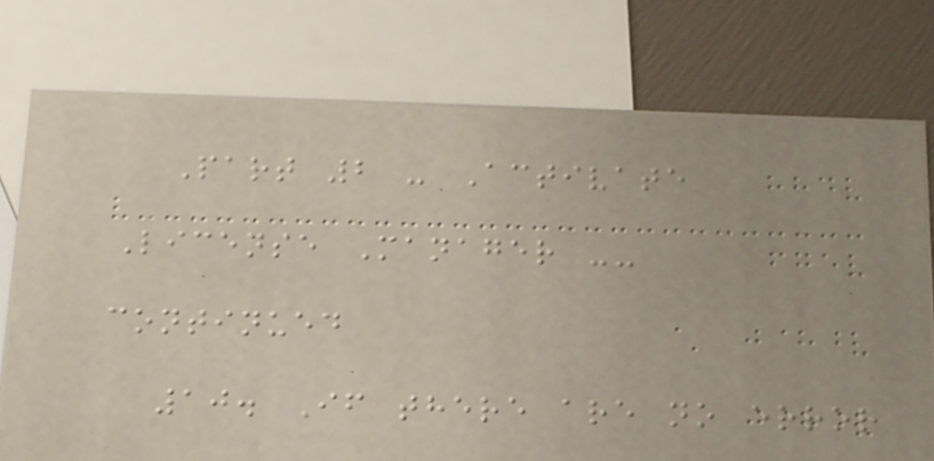Part 2 - Activate
License Manager --
continued
10. If there are no error
